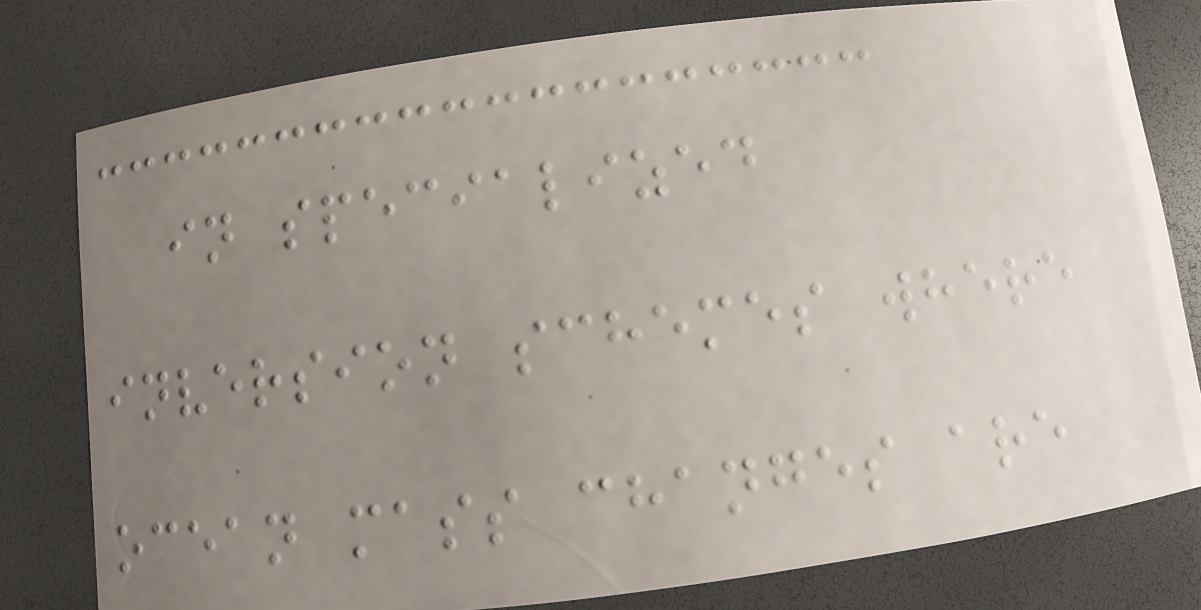in specialized
inversion schemes where
ocean mass changes are
